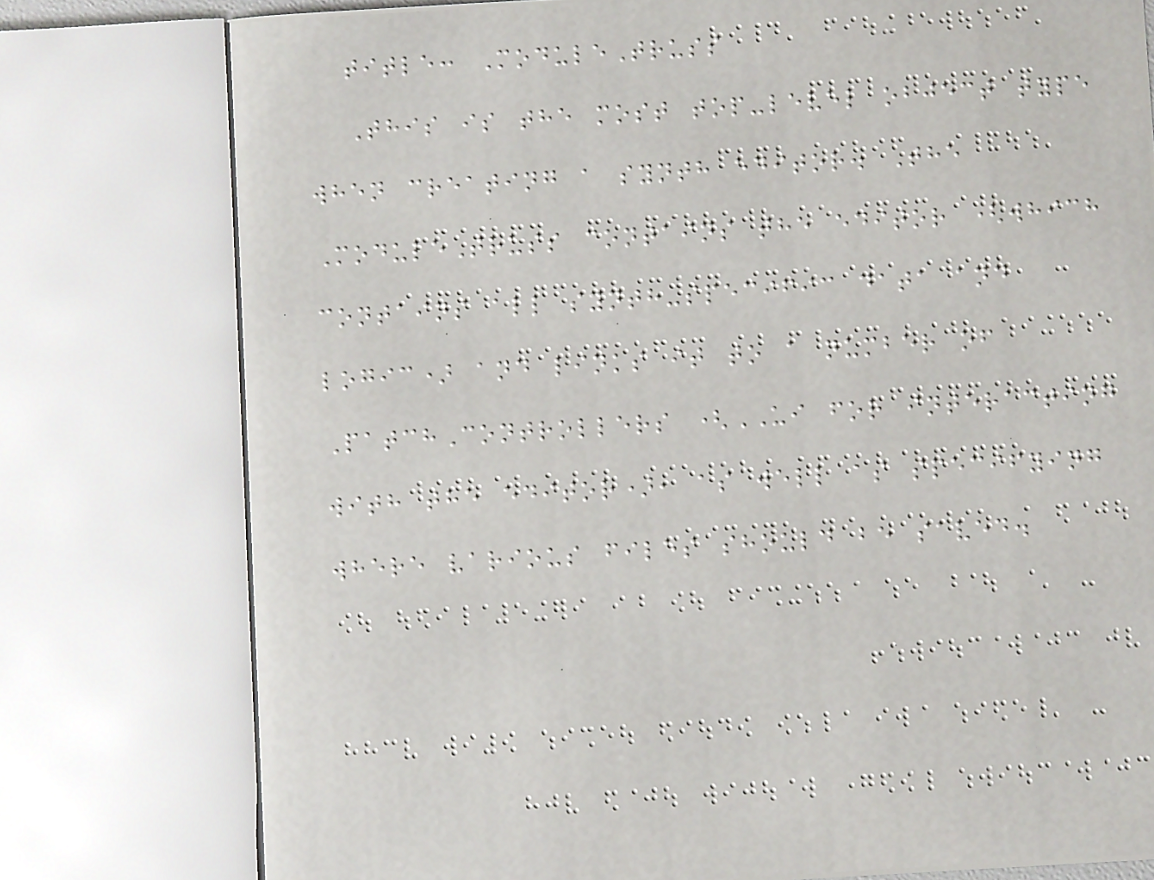title: ModuleTruss
This is the most top-level object type
when creating a synth editor. The
ModuleTruss contains the editor (which
contains all synth-specific data and
logic) and links it to a number of
PatchControllers (UI for interacting
with the editor), as well as specifying
where various files should be saved.
